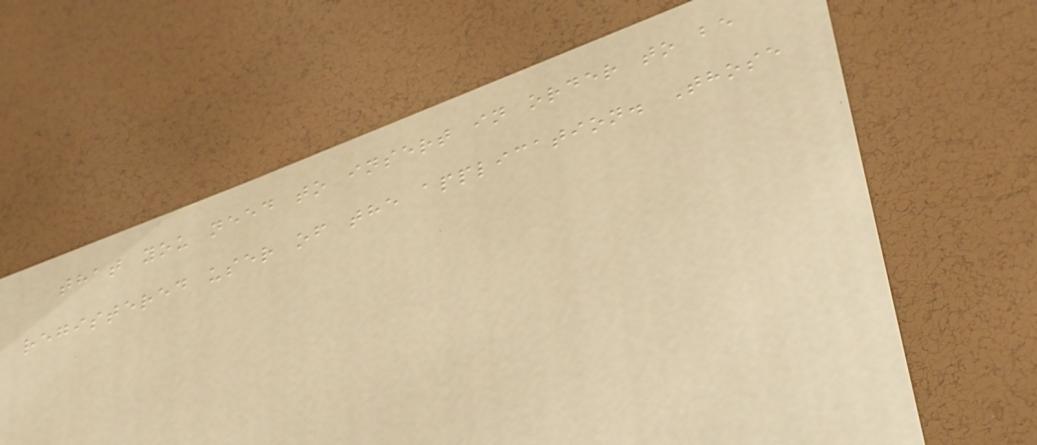that you need to insert in order to be
registered user of the application. Those
